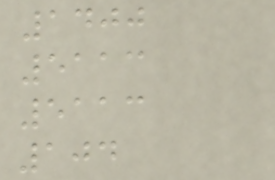1400
5113
5113
104
